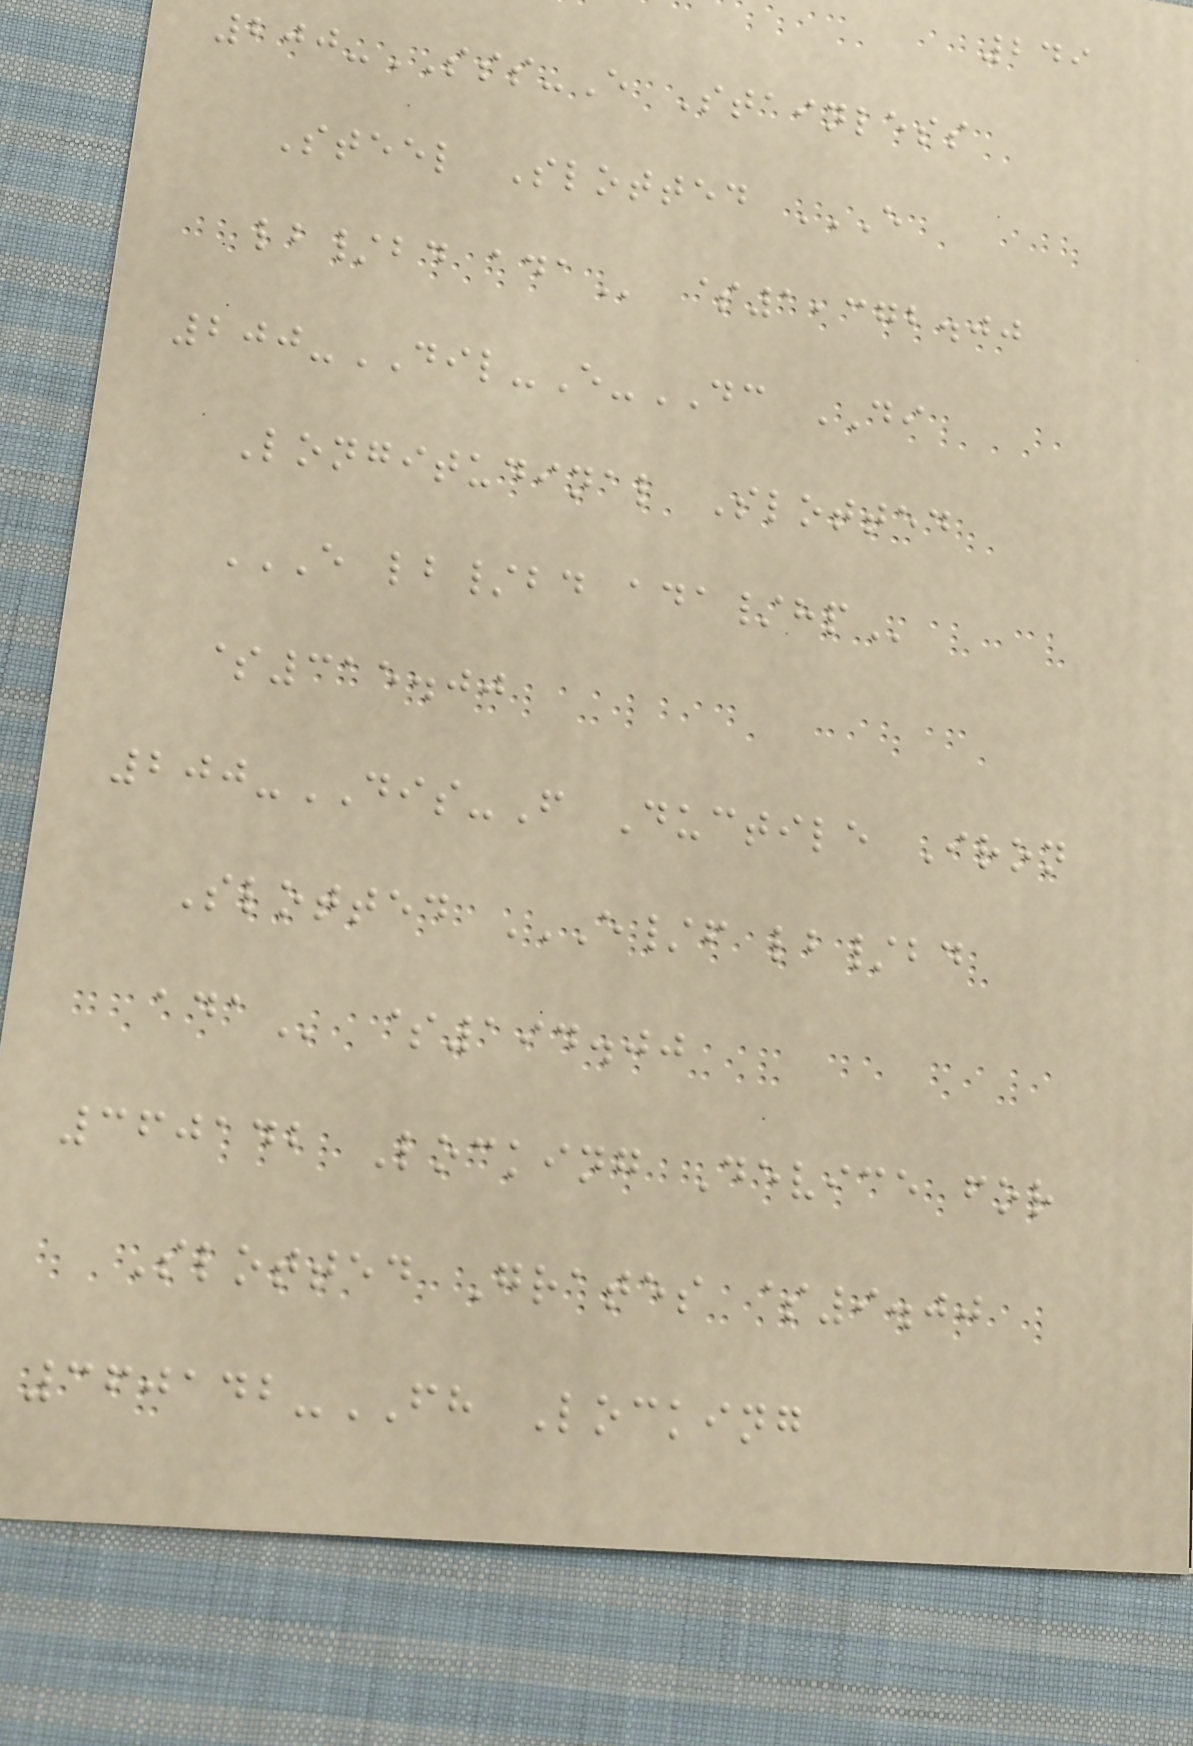249
200-SSS-E Stainless
Steel Slotted E
LB/BD ADA $1,372.00
200-DIL-E-DC DI
Longitudinal Slotted
E LB/BD ADA/HP
$315.00
200-DIS-F Ductile Iron
Slotted E/F LB/BD
ADA $194.00
360142 Locking Device for
Slotted Grates $9.00
360142-FH Locking
